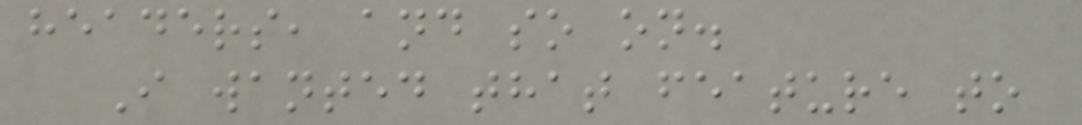headers, and so on.
I wanted that feature to
